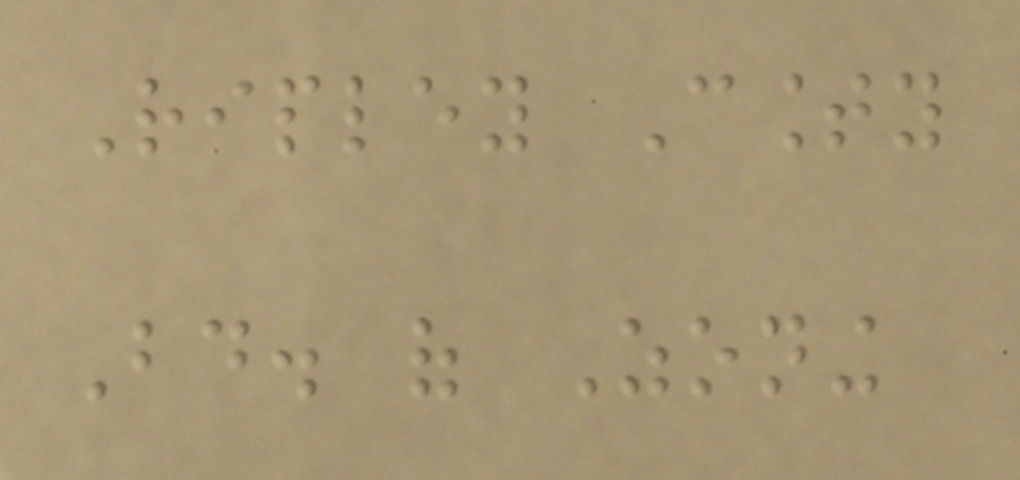Ripley County
Bd. of Zoning
